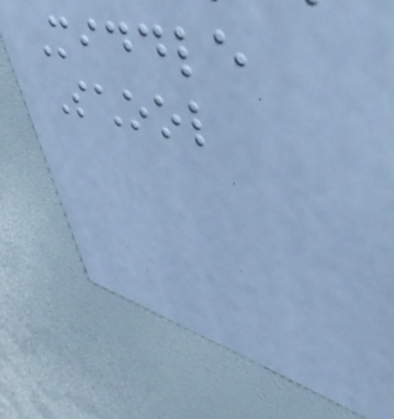Middle
School
